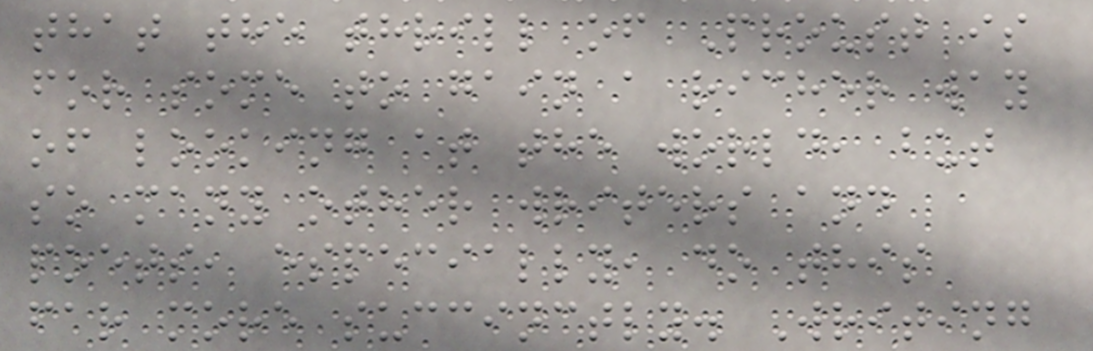that the thrill of Proust is
for some to gain a richer way
of looking at the world, but
so many other writers and
poets, especially, do this
far more succinctly. Writing
